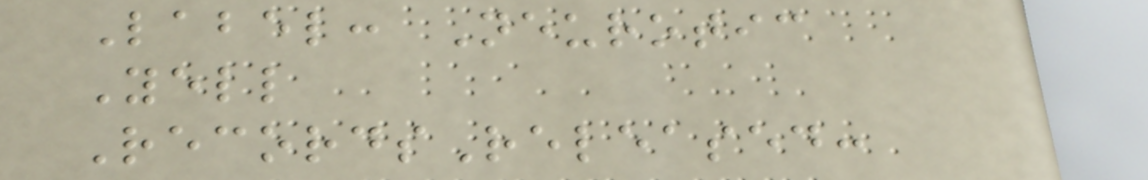Label: Neurotic
Yell
RecordsReleased:
